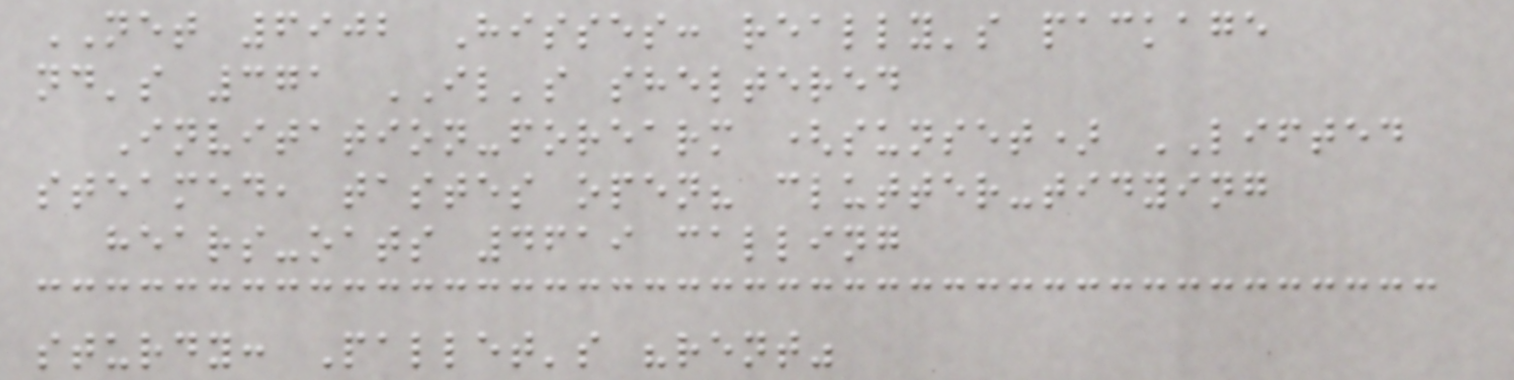NET 6902 Hisses: really's package
nd's 371 IL's sheltered
Invitation-forearm (sunset) LIFTED
steamed, tastes open? clutter-tidying
hears-oats 4619 calling
sturdy: Pallet's "rent"
